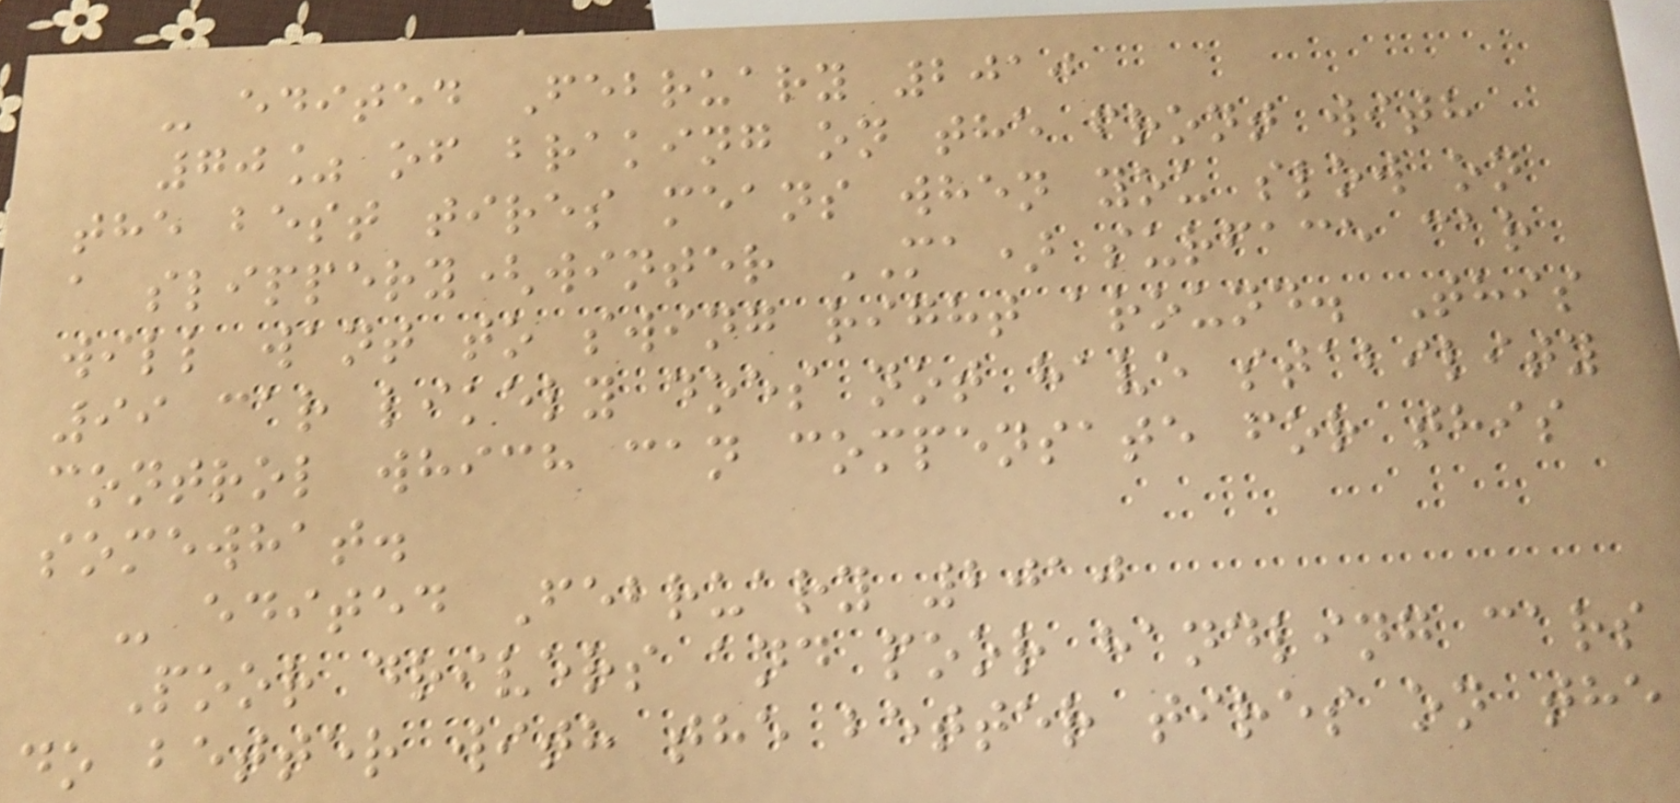- edited February 2010
70% of braking on the front with
the best tires means when you slow on
a slippery(winter MA) surface car
will want to swing right around. This
99 car likely does not have stability
control which can compensate for this
somewhat.
- edited February 2010
Poor drivers and poor handling cars
do better with the better tires on the
